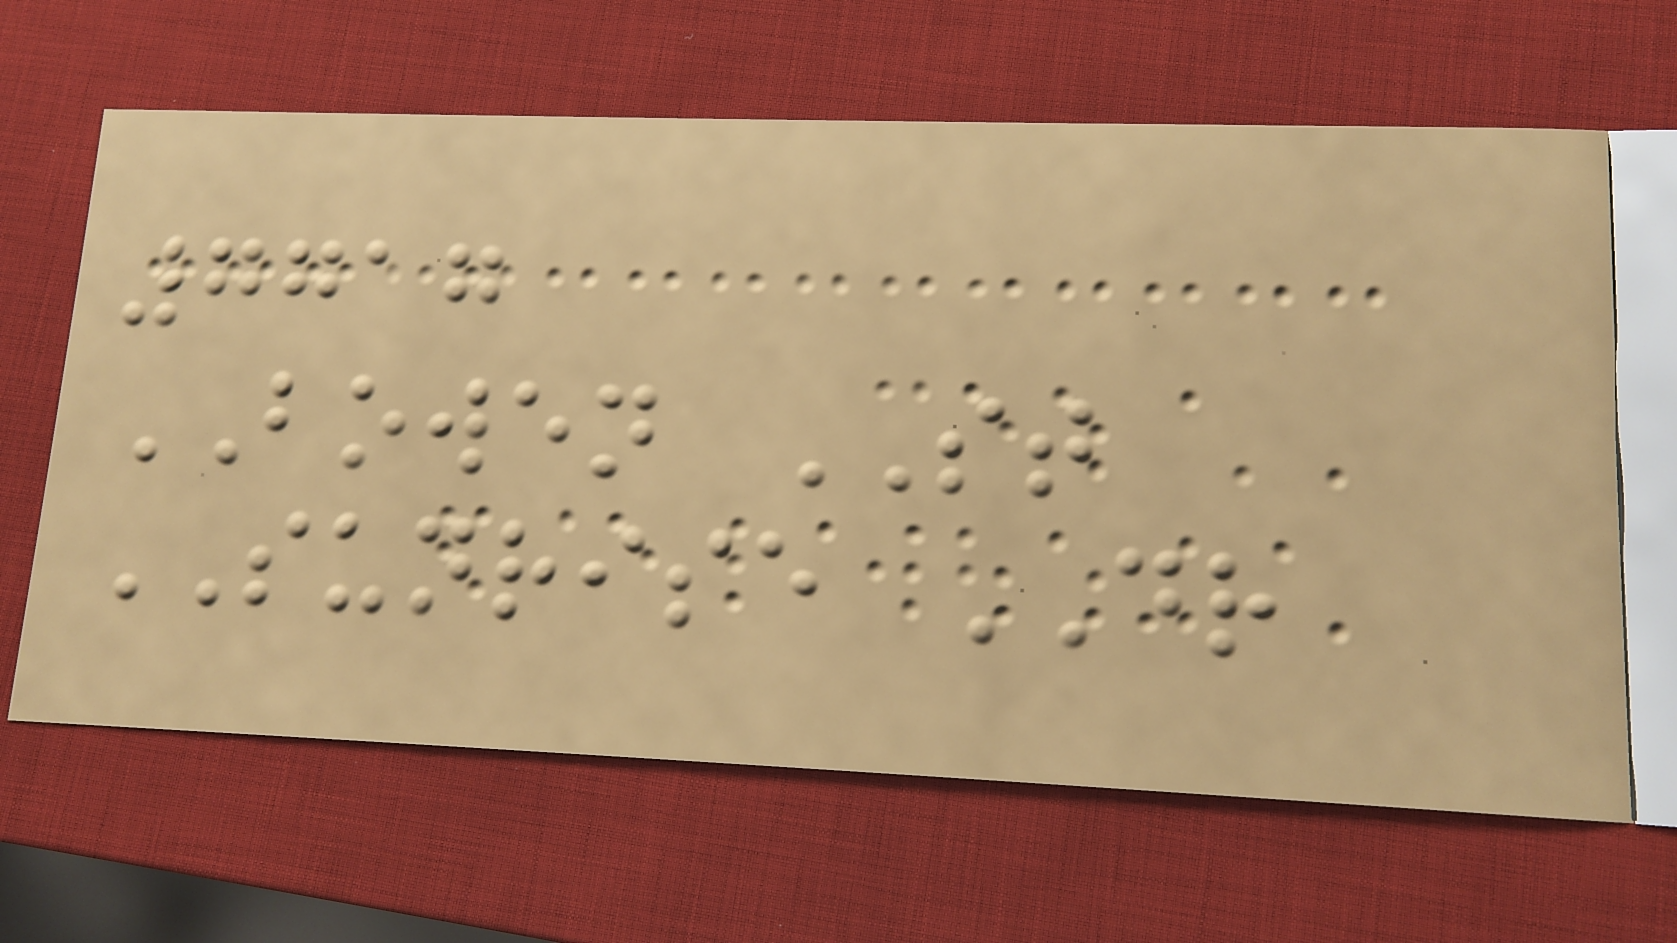7717
BOWEN ST
SUNRISE DR
